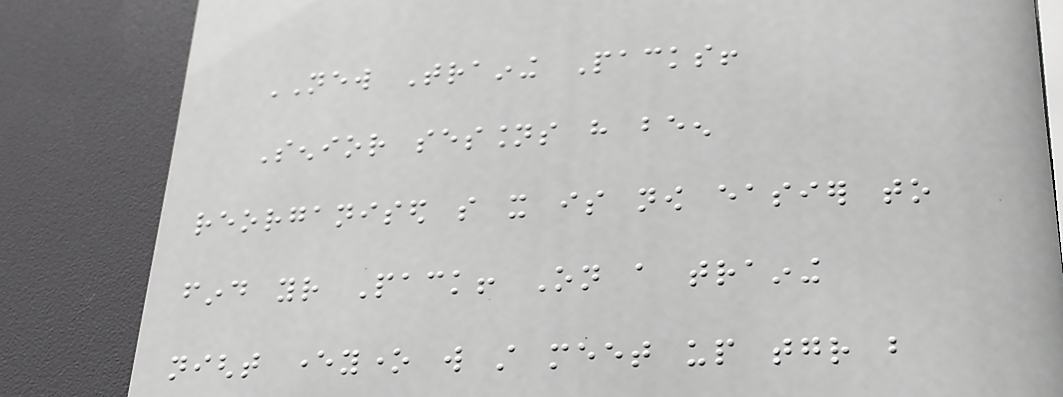NEW Training Packs!
Senior sessions have been
reorganised so it is now easier to
find your Pack! On a training
night everyone will still meet up together but
